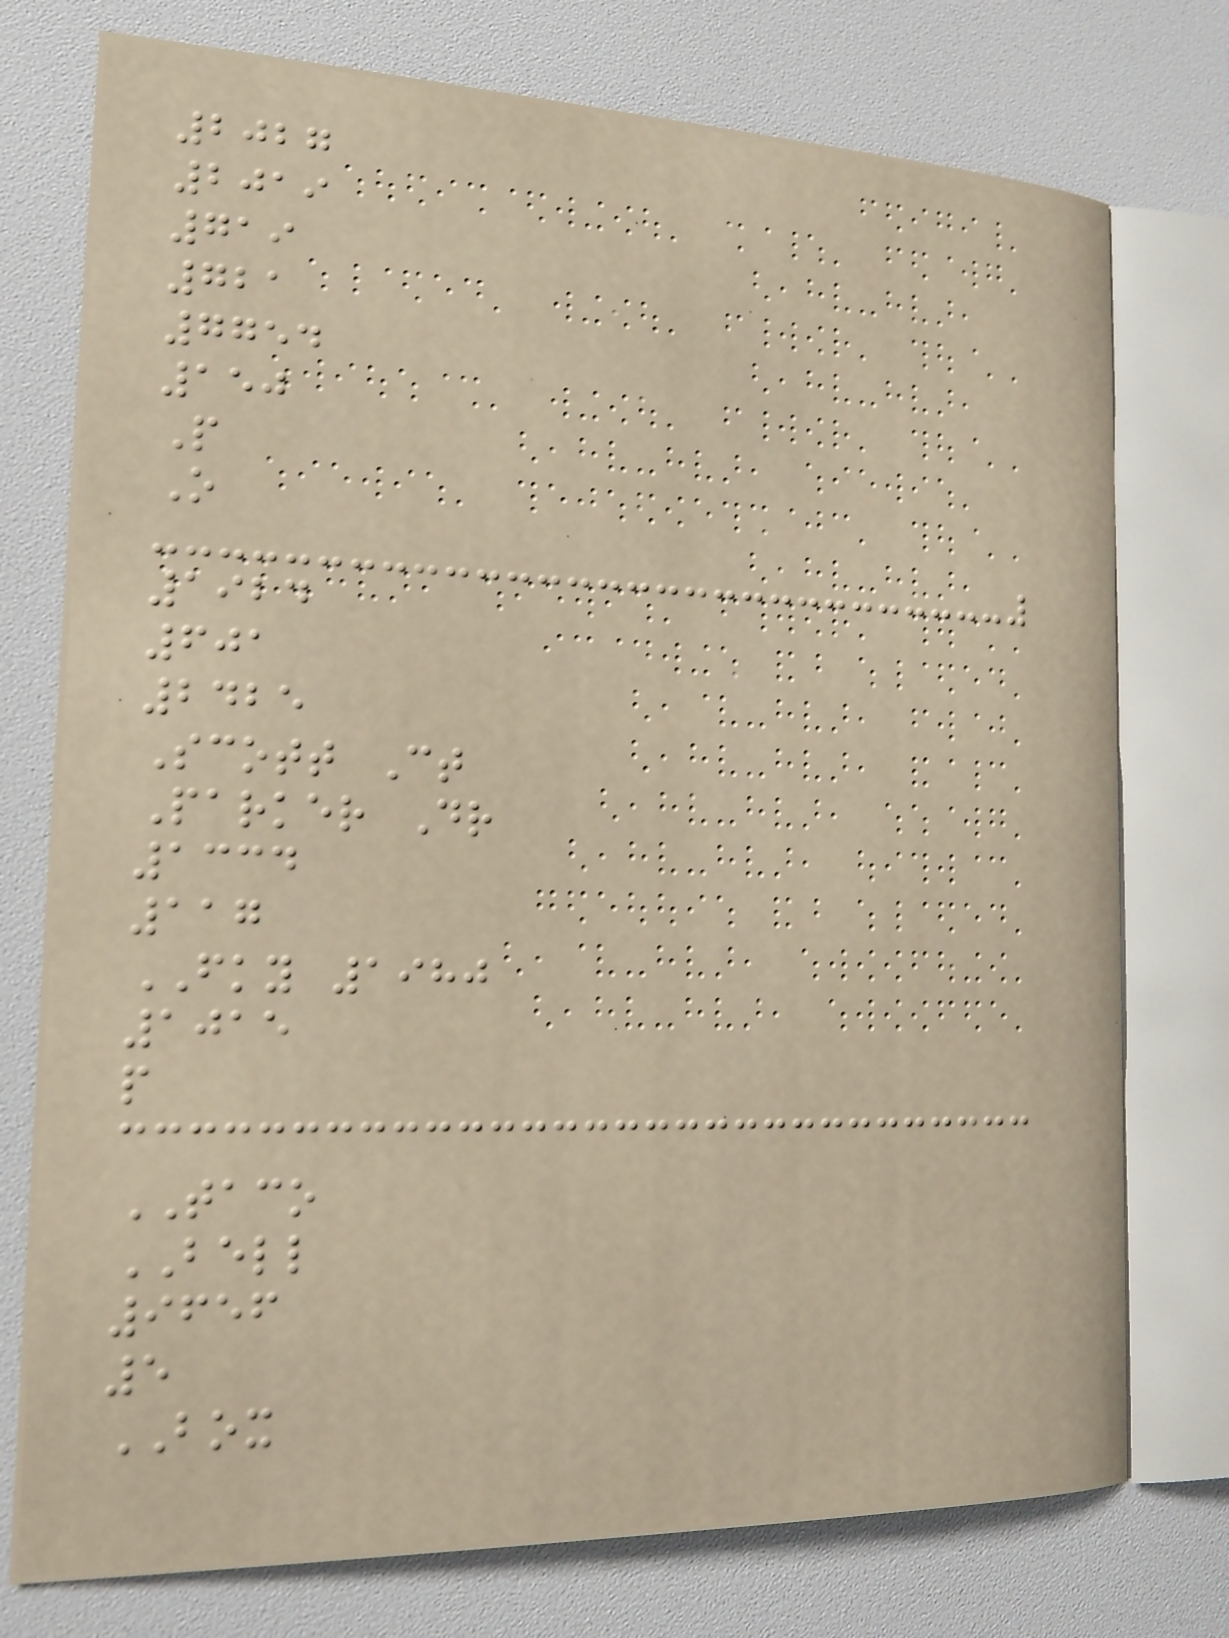2027
2019
719
721
7754
150
P
O
1924
601
2425
Scott Ct
Parker Dr
1334
117
FKY 1980
1015
p
TACO
BELL
9656
5
BOX
